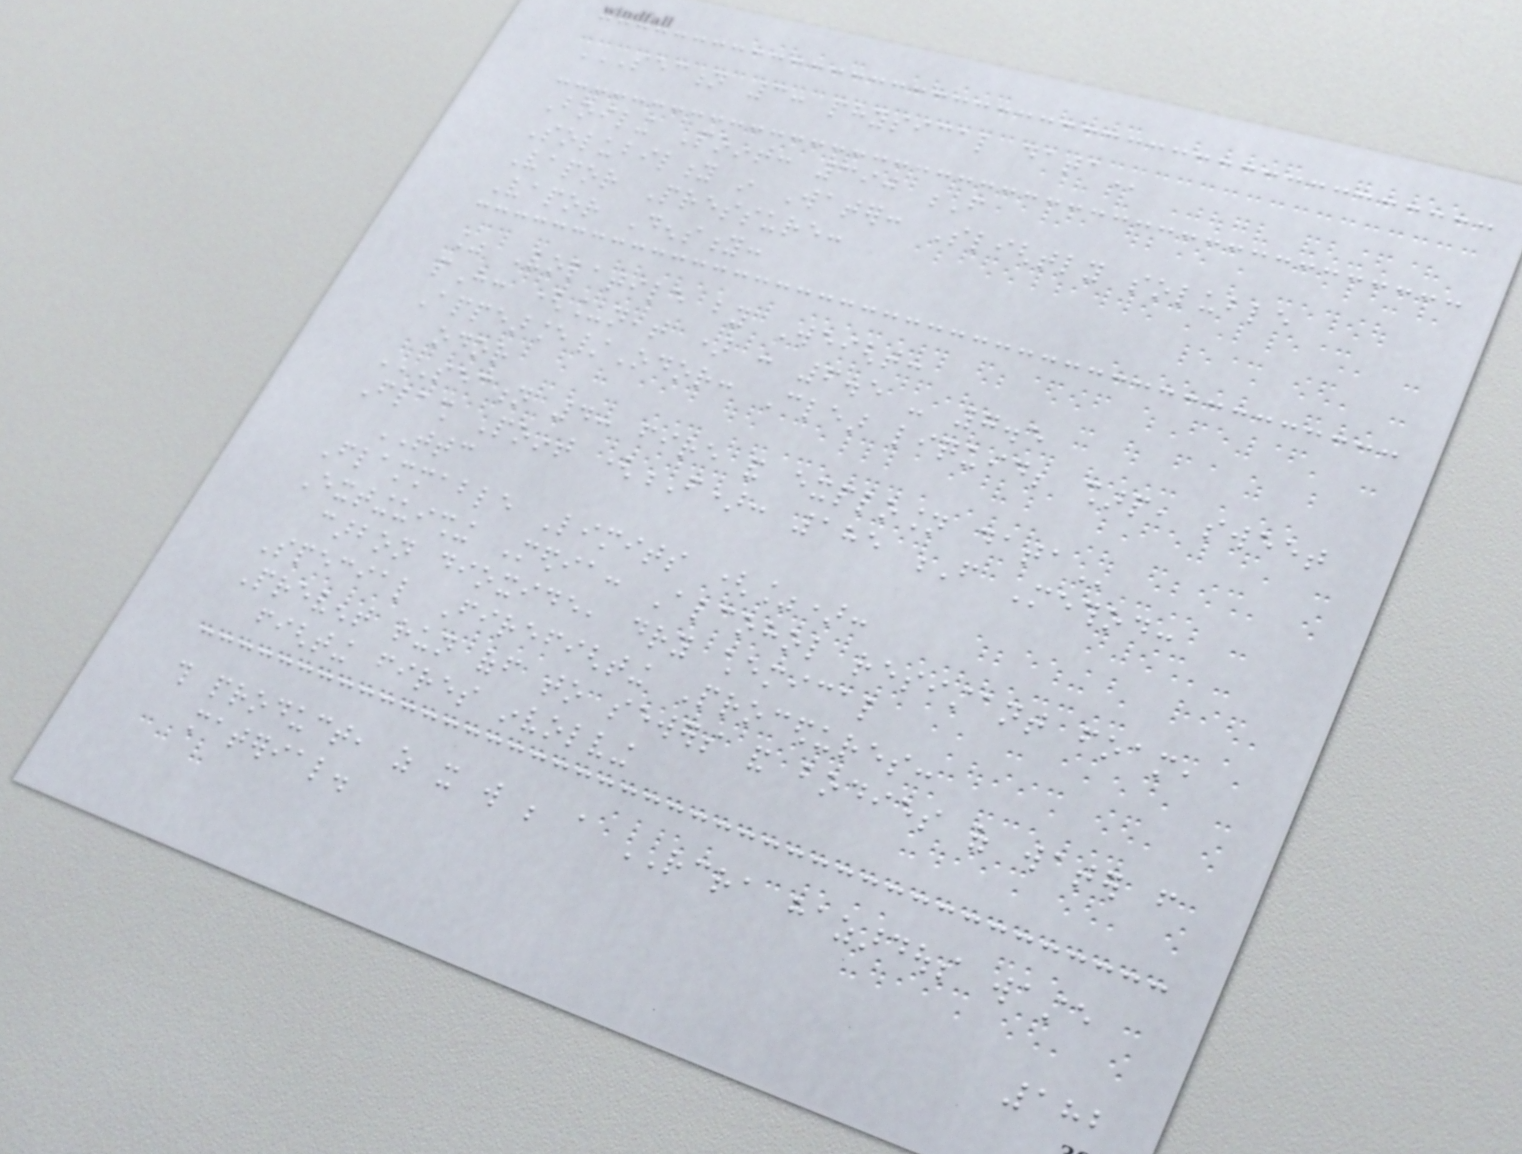SECTION 3: PHYSICAL DATA
Boiling Point: 390 F
Solubility in Water: Slightly soluble
Vapor Pressure:
Vapor Density:
% Volatile by Weight:
pH: (_neat ) : 6.5 - 7.5
Appearance/Odor: Clear liquid; sharp, sweet
odor
SECTION 4: FIRE AND EXPLOSION DATA
Flash Point (F): 185 F Method:
TTC
Flammable Limits (%):
Extinguishing Media: Alcohol resistant foam,
carbon dioxide, dry chemical
Special Firefighting Procedures:
Prevent run off to sewers and bodies of water from
fighting fires involving
this product, as it will be a RCRA hazardous waste
material.
182
